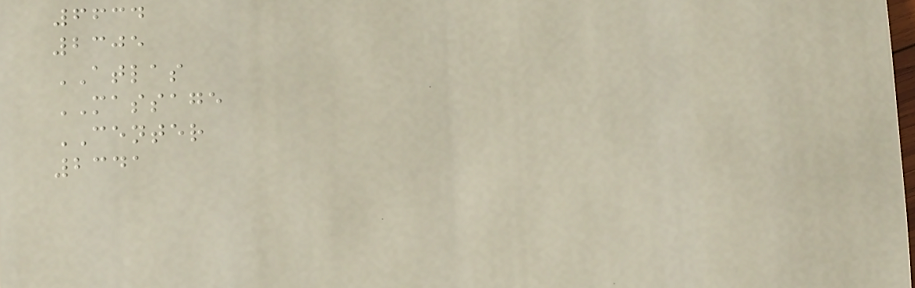6634
2305
ATLAS
MASSAGE
CENTER
2341
